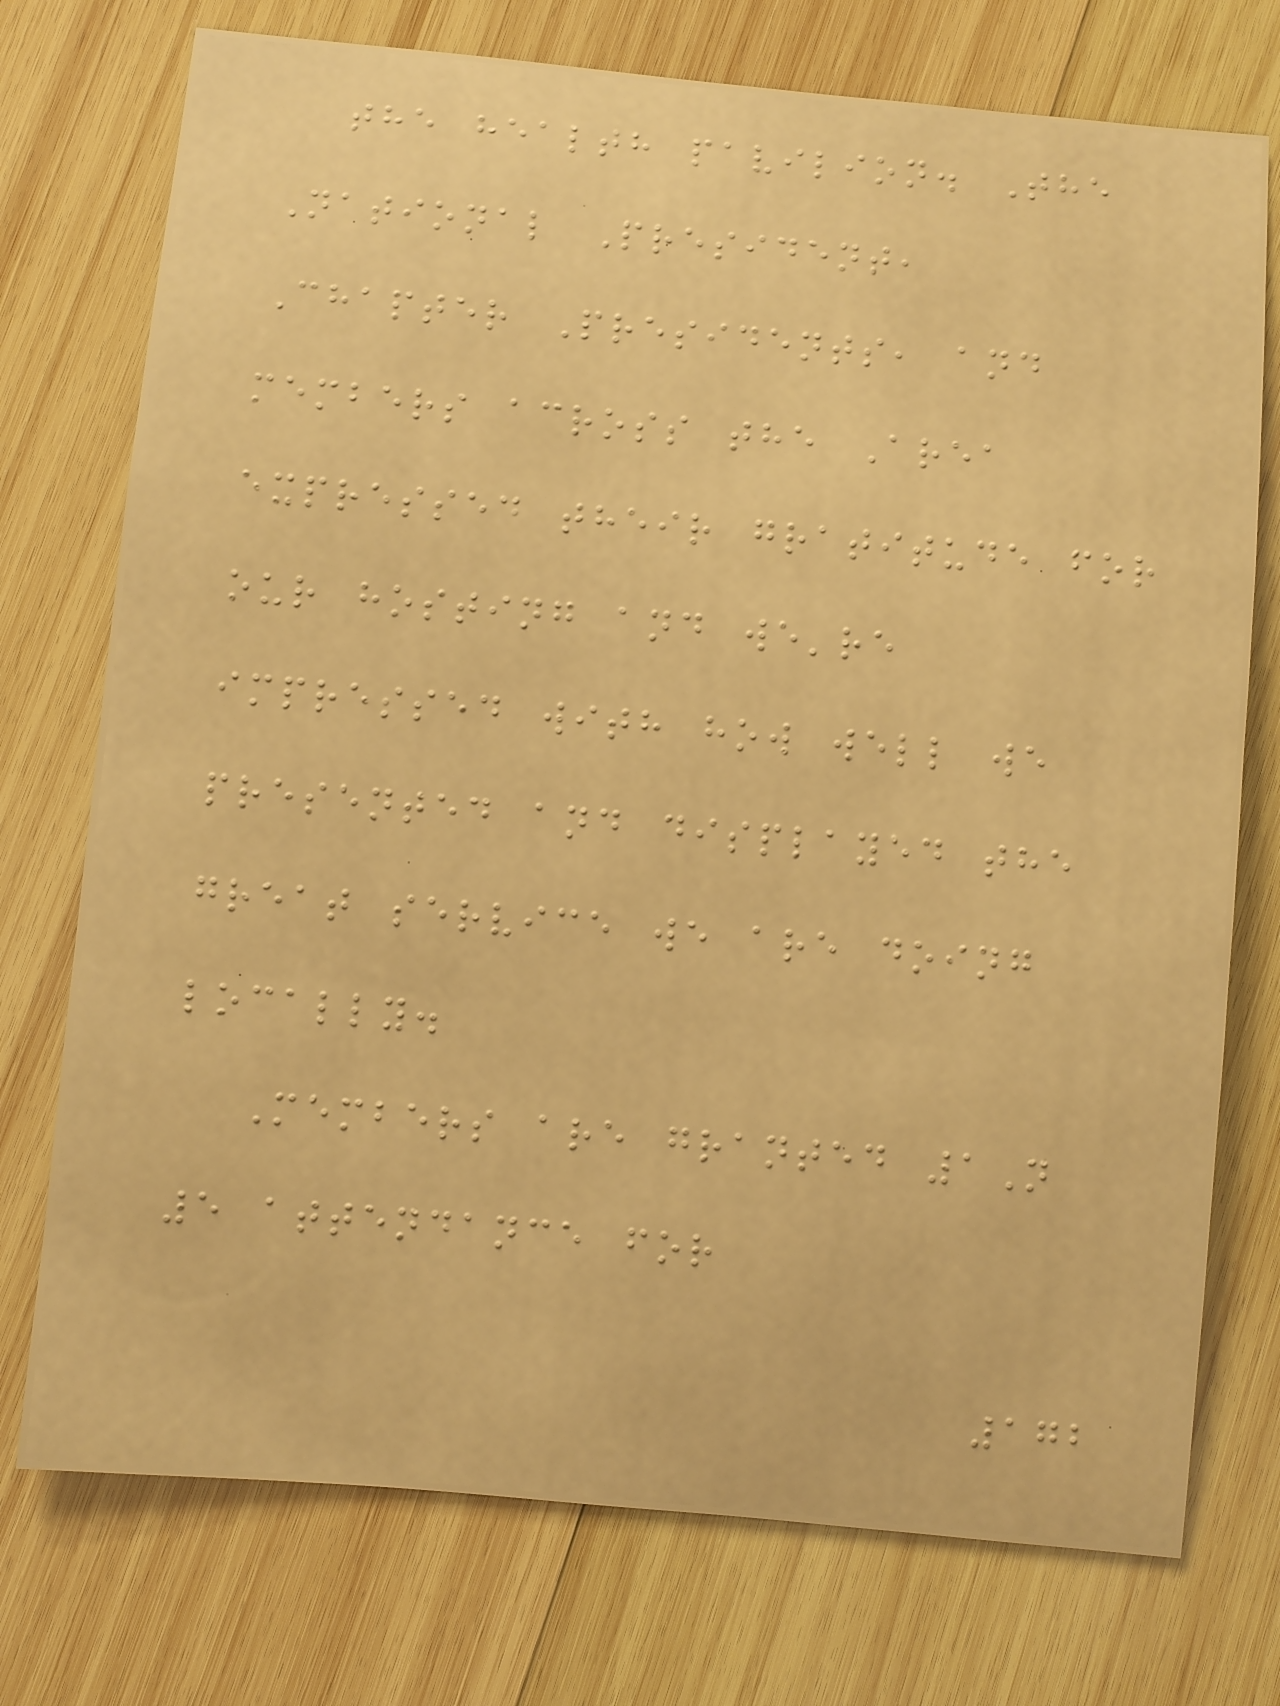the health pavilion. The
National President,
Chapter Presidents, and
members across the Area
expressed their gratitude for
our hosting and we're
impressed with how well we
presented and displayed the
great service we are doing
locally.
Members are granted 1N
5 attendance for
172
